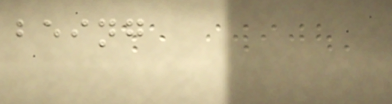being
